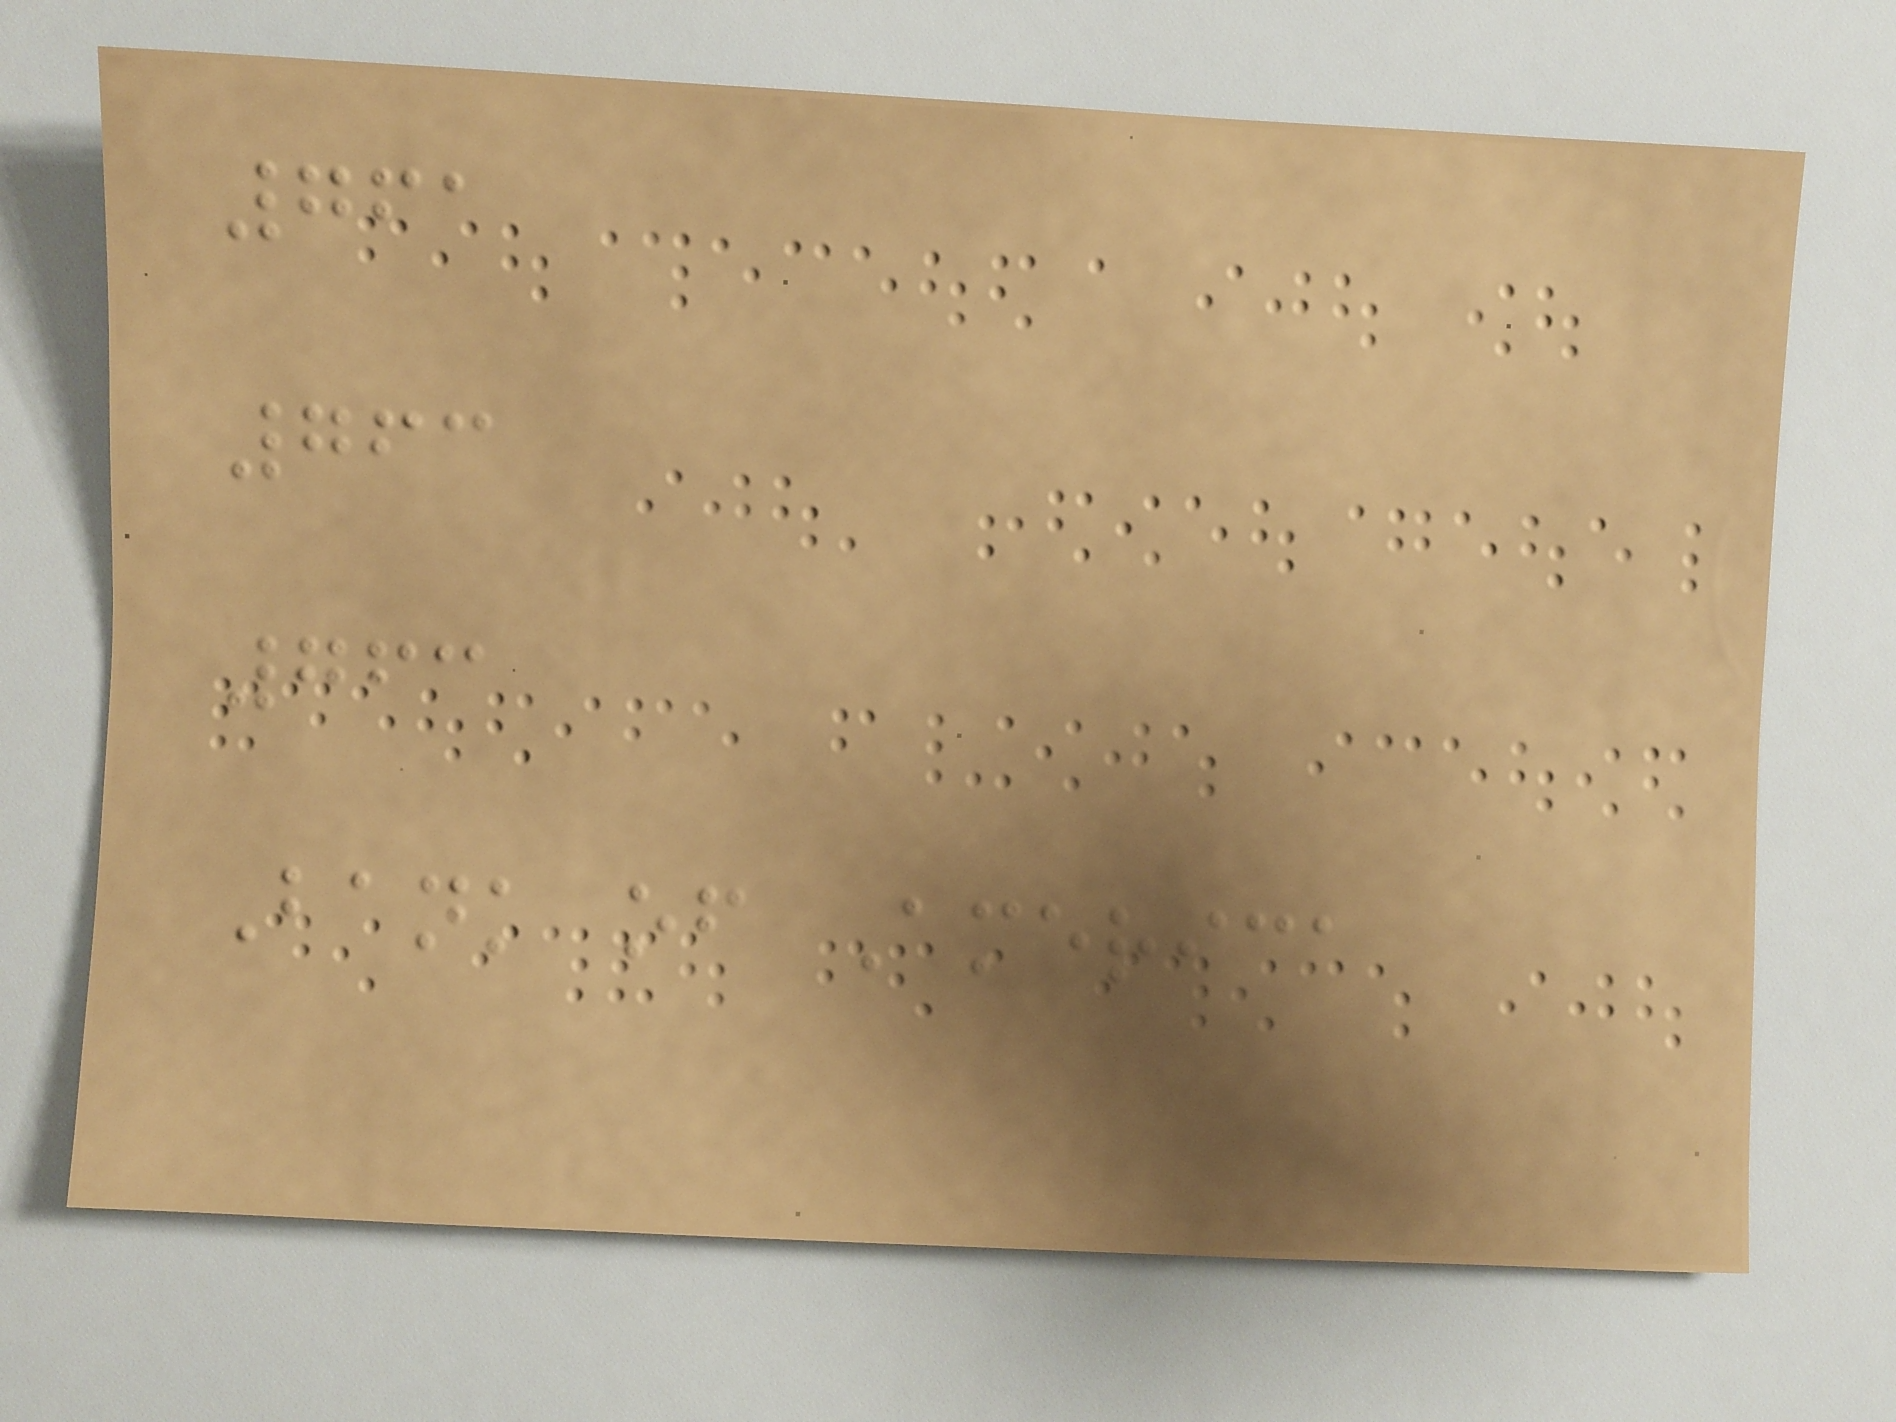761
763
763
Bank of America
